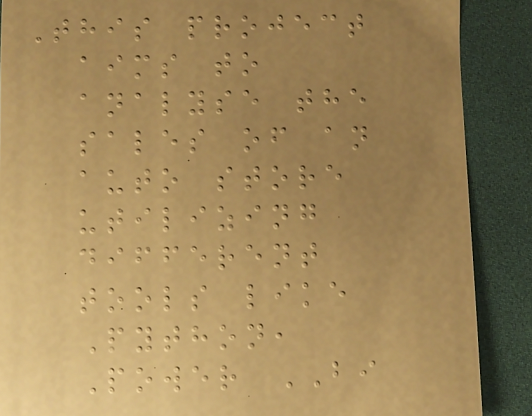This project
aims to
analyse the
sales of an
auto store
utilizing
different
tools like
Python,
Power BI
